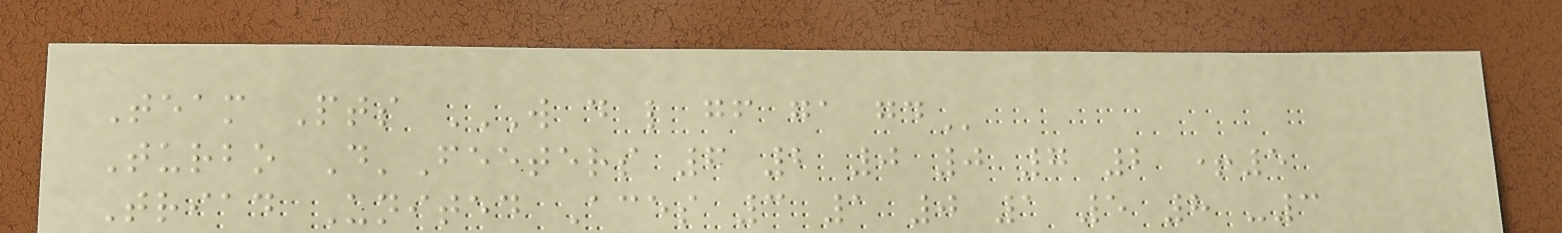Team Pts W D L GF GA GD
Turbo D'Feeters 6 2 0 0 7 2 +5
Triad United Aces 3 1 0 1 5 8 -3
